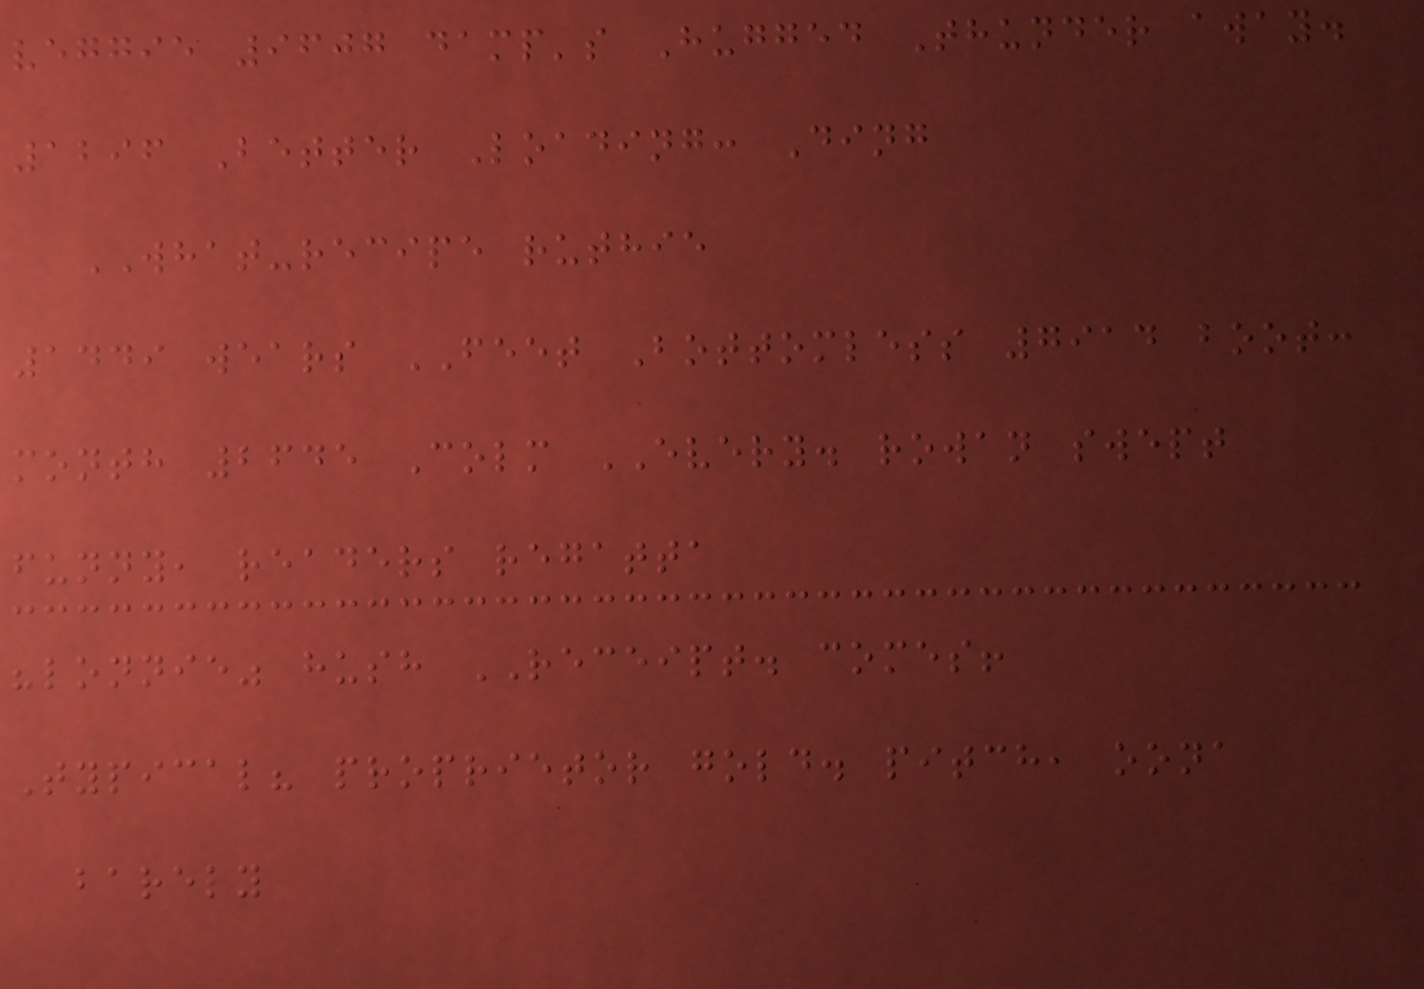veggie 9607 damp's Hugged Thunder away.
1296 Better Loading: Ding
WHAT-recipe ruthie
1449 wears FEET Bottomless 7914 boot:
month 2645 Colm EVERY. rowan swept
funny, readers regatta
"lonnie" hush RECEIPT. comes!
Typical? proprietor gold. pitch, oona
barely
